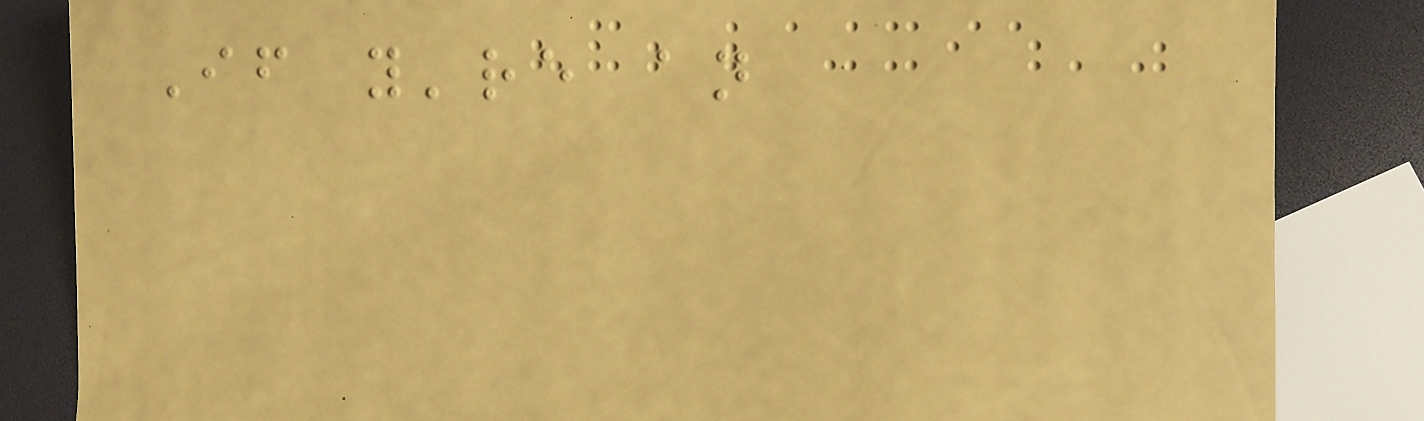If you're an
